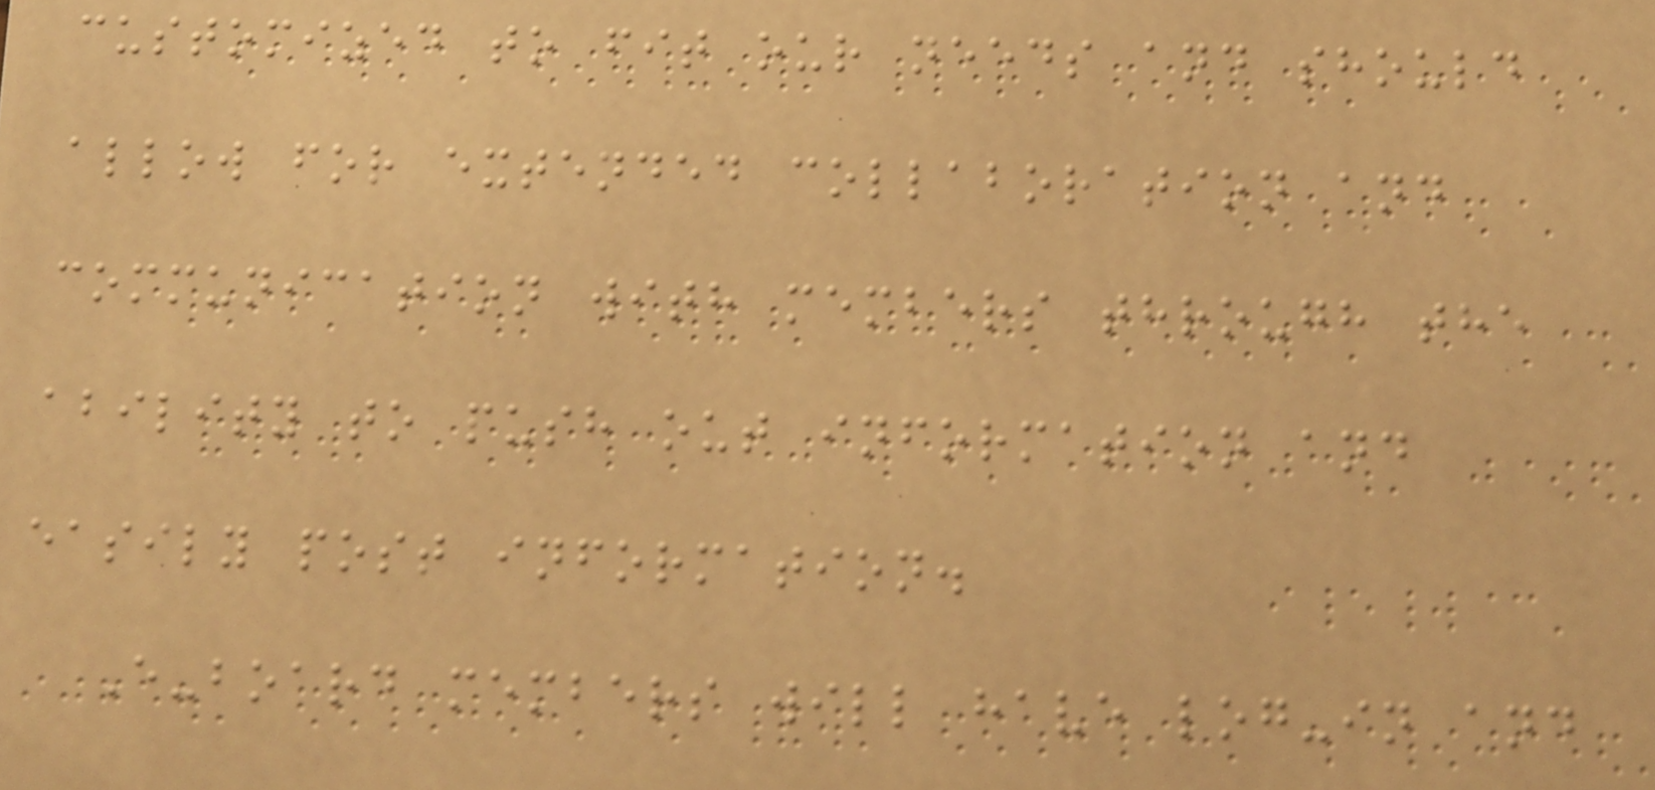customized to fit our needs and should
allow for extended collaboration and
communication with members through the
ability to push out information and
easily post information.
E-board members will have log-in and
